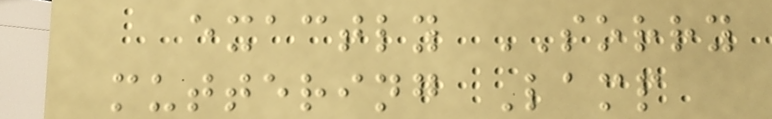exactly SORRY
muttering Lamp
